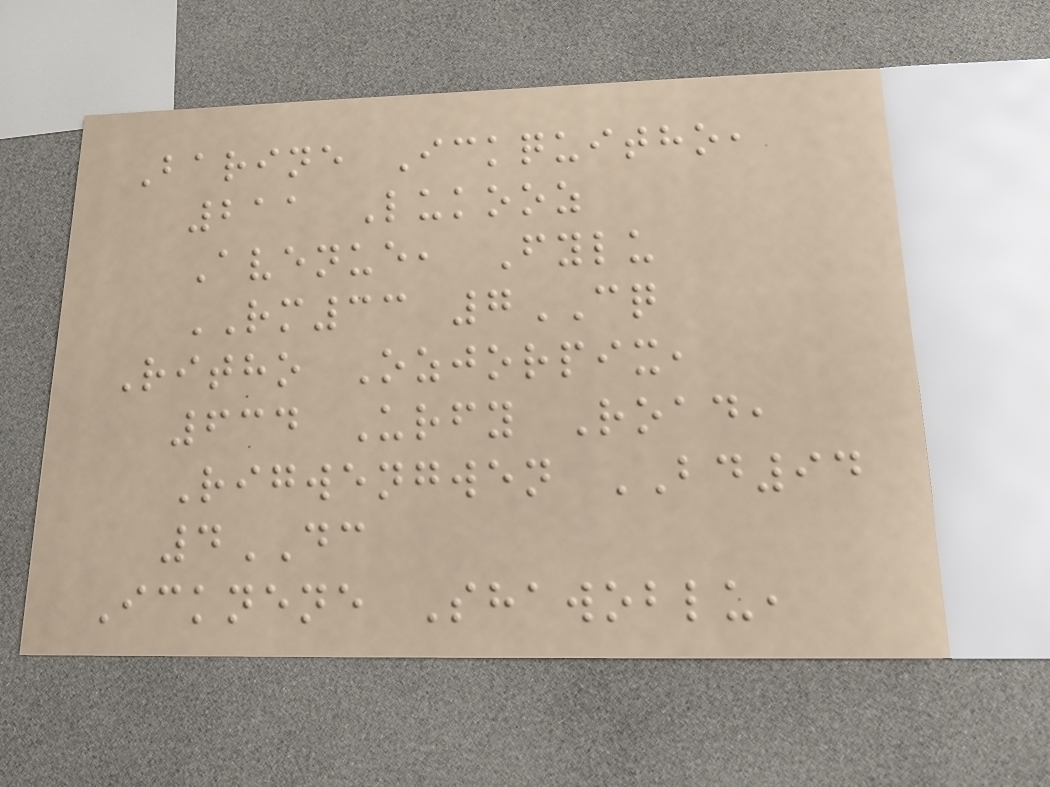Barine Ickquitho,
211 Lukooz
Avenue, Fylu
RM33 7CQ
Ritho Ozjorpix,
634 Urfy Road,
Rigwengwen BD94
4DC
Icknene Shawoblu,
